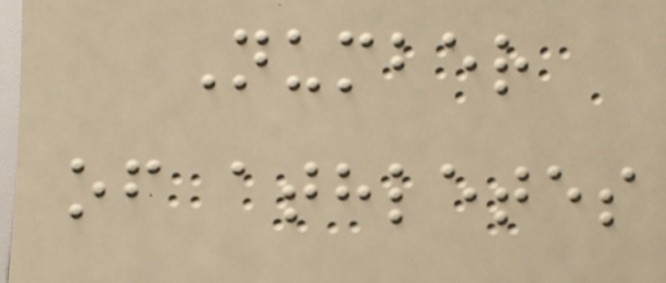Number
of athletes
